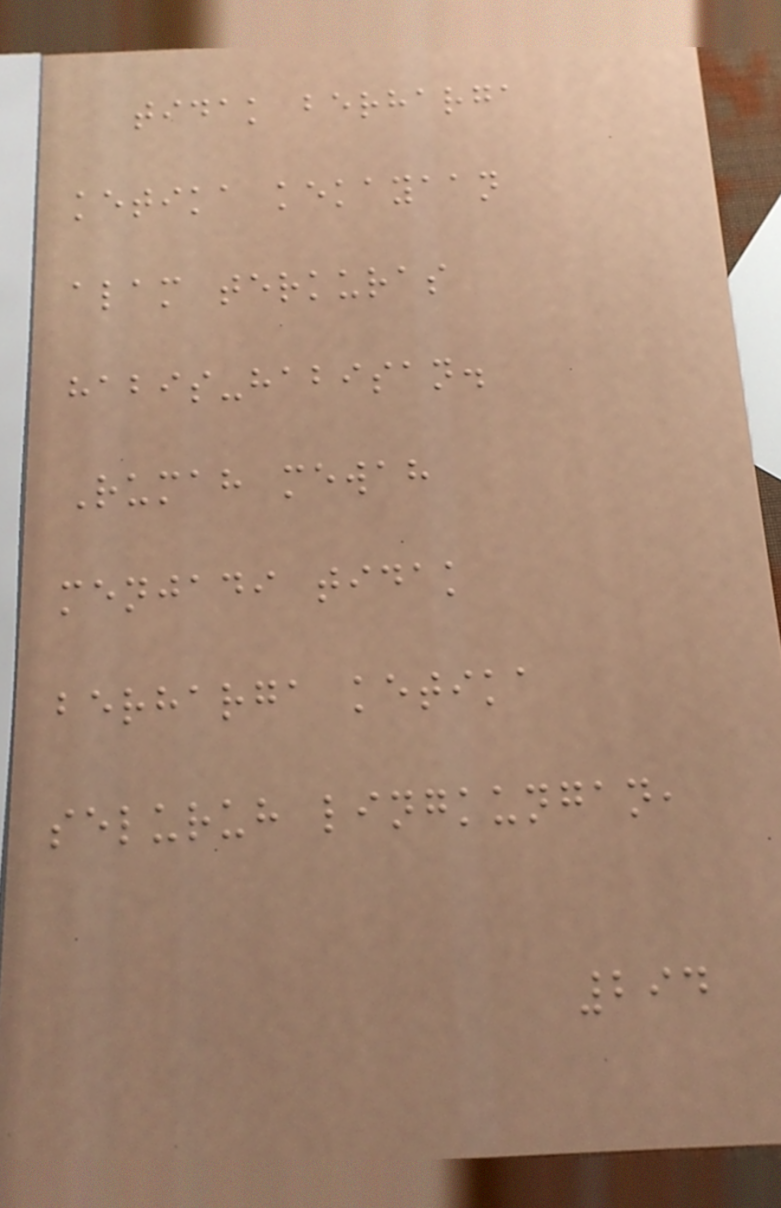tidak berharga
ketika kekayaan
alam terkuras
habis-habisan.
Rumah mewah
menjadi tidak
berharga ketika
seluruh lingkungan,
294
